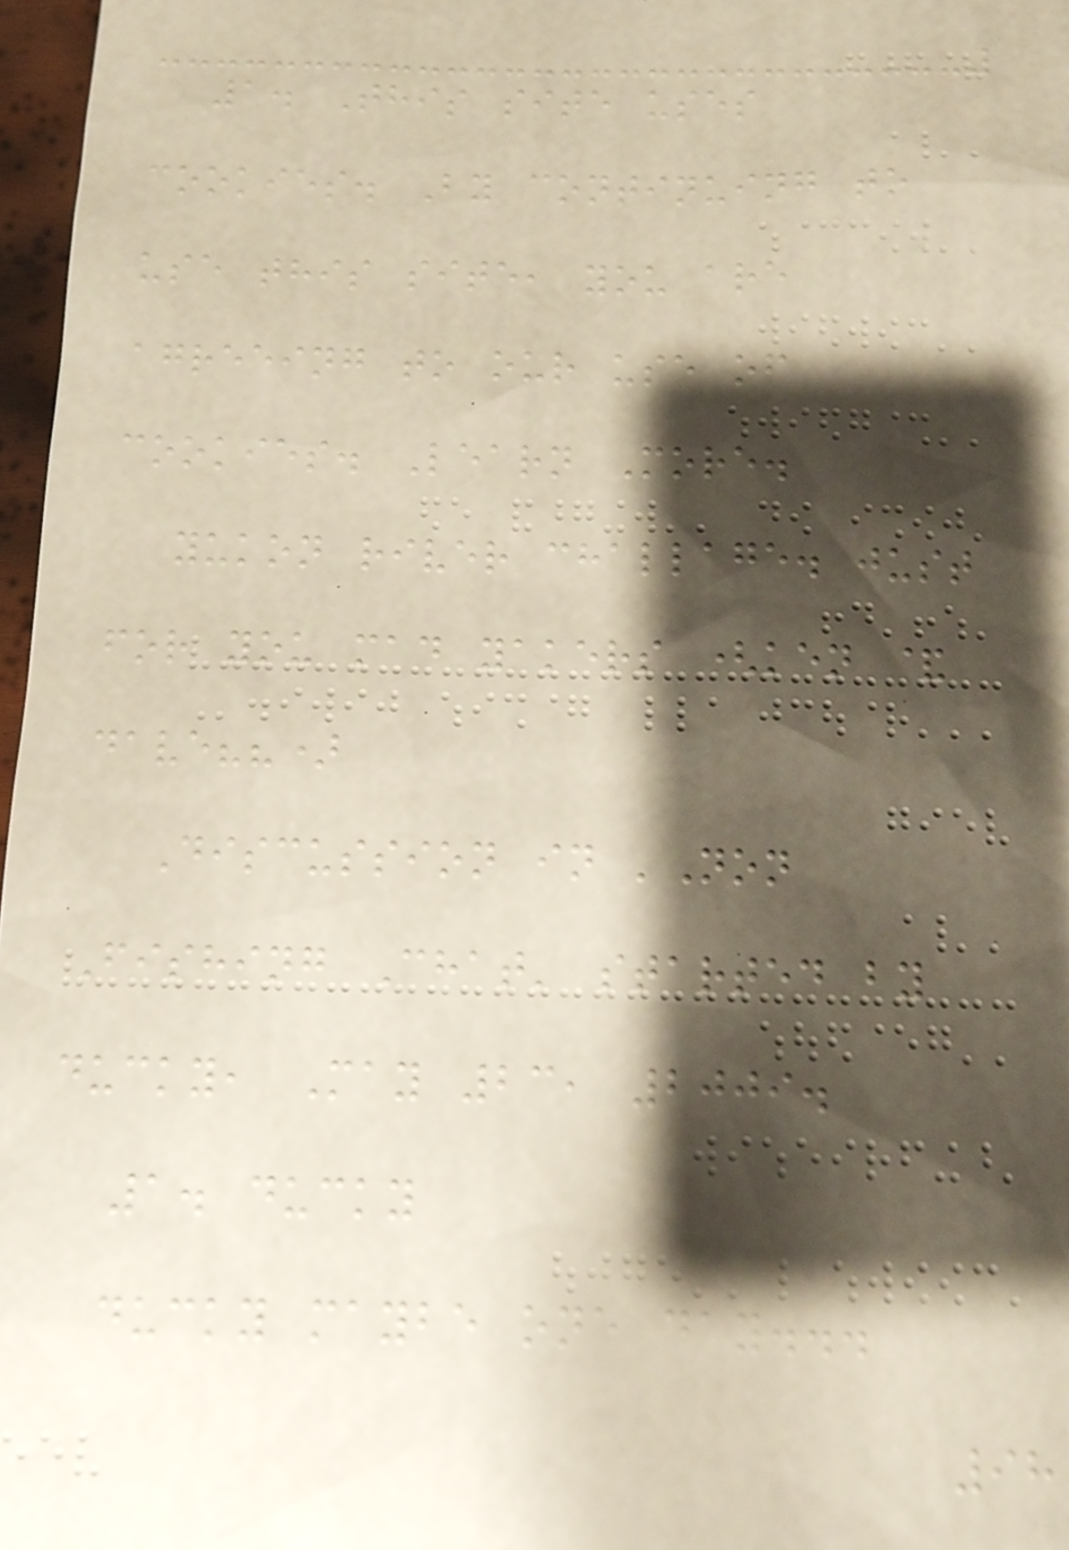1. This site uses
cookies. By continuing to
use this site, you are
agreeing to our use of
cookies. Learn More.
yukon river challage. just
for you mad yakers (ken &
dave??)
Discussion in 'Non
Fishing Chat' started by
ducky, May 23, 2009.
1. ducky
ducky maybe one day...
98
